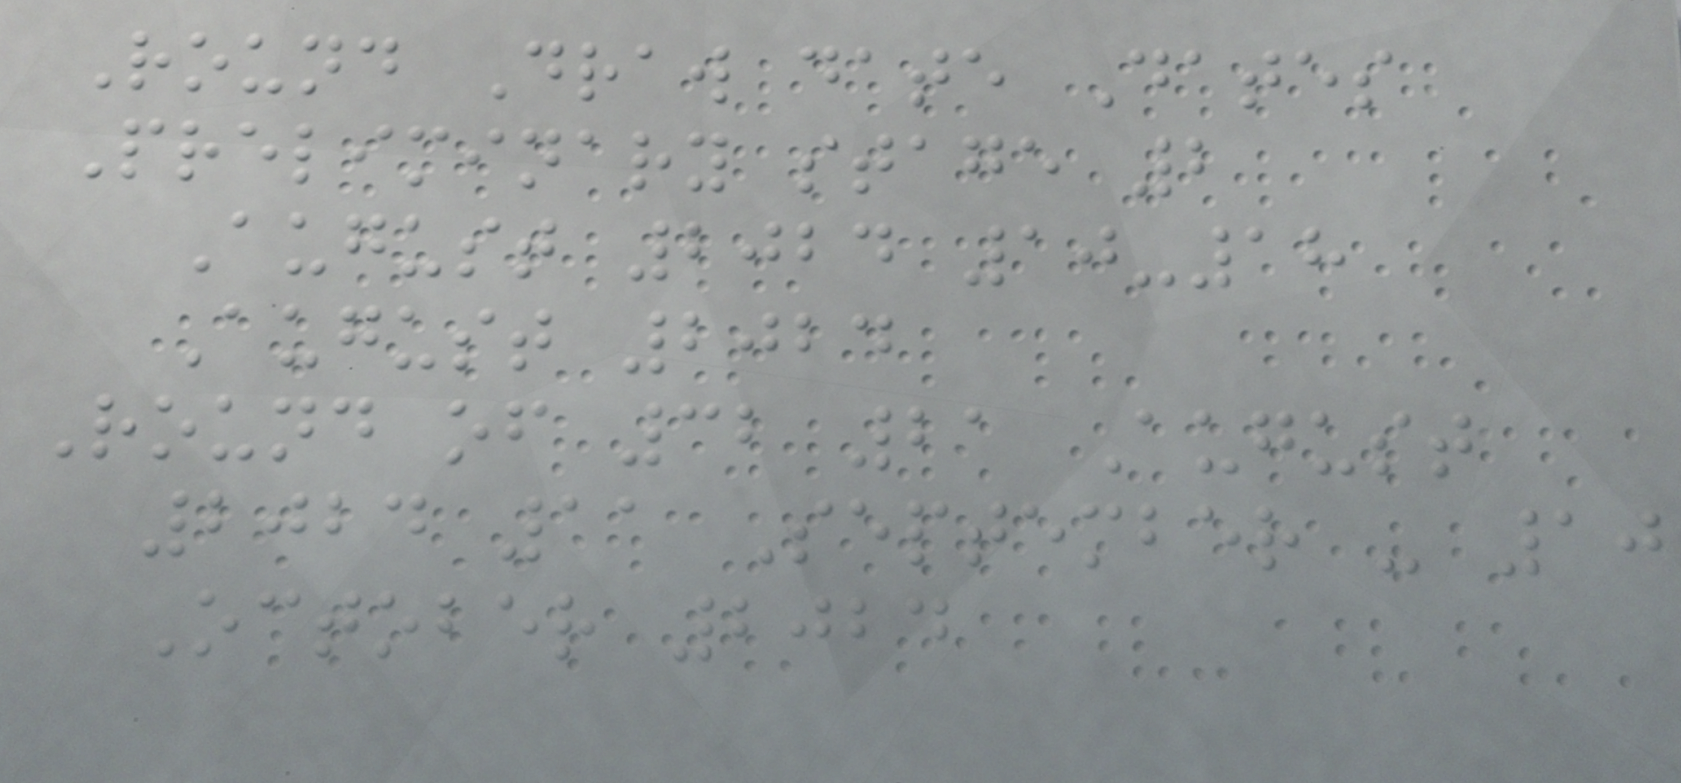Round Draw date Dates
Preliminary stage 2
August 2024 10-18
August 2024
Round of 32 21 August
2024 11 September - 10
October 2024
